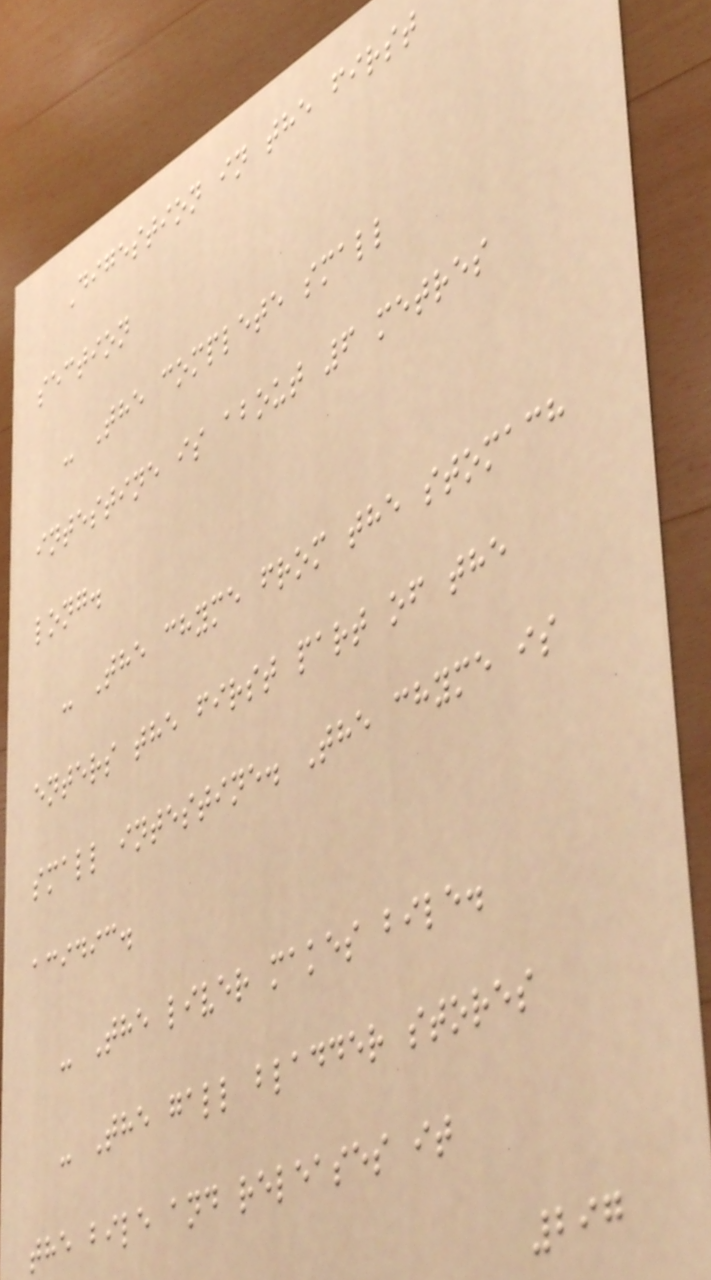Digestion in the first
section
- The complete small
intestine is about 6 metres
long.
- The chyme from the stomach
enters the first part of the
small intestine. The chyme is
acidic.
- The liver makes bile.
- The gall bladder stores
the bile and releases it
297
